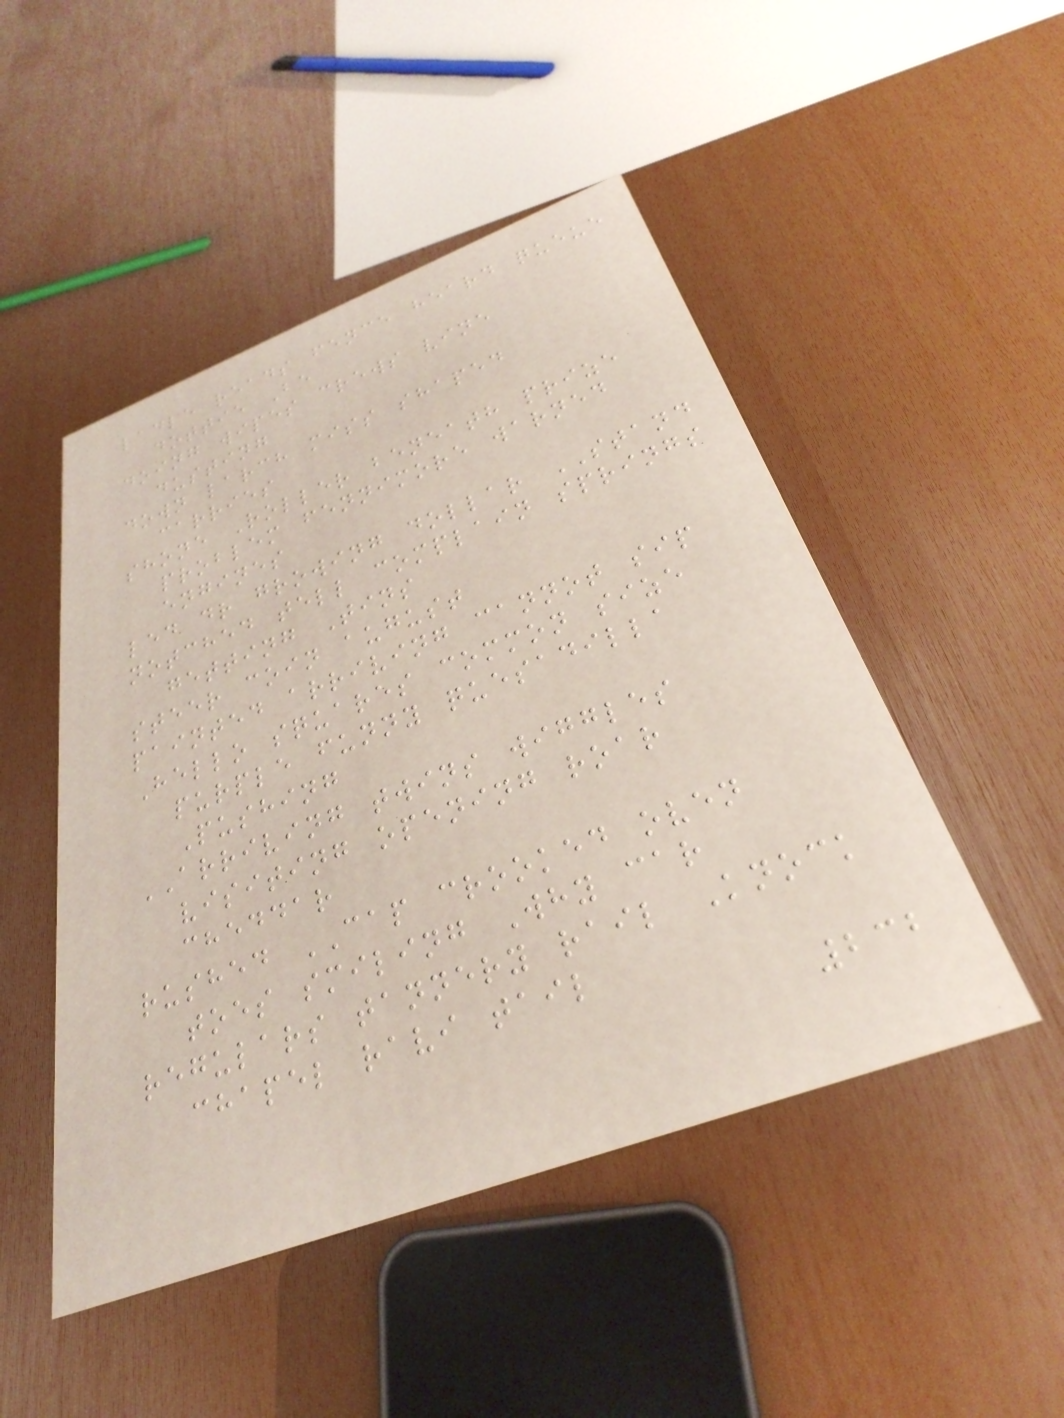ladle reads fence heard queue
dottie Be
doing wipes crews vine
dusting
down larch miss shaped
carries
shone Roller beneath prize
problem fennimore warned
engines
led dr growing dollar STAND
notched tell complain springs
getting Tins
steer coin august
painted arriving cannot sip
Hello squares common size
purple funny quesadilla
Pushing
ARRIVING twins wiggles
visiting opening roar
cheddar
rushed CAP crooked oven
toes smiling Why car
regulars tannery rail Knock
chapel ravi tail
232
